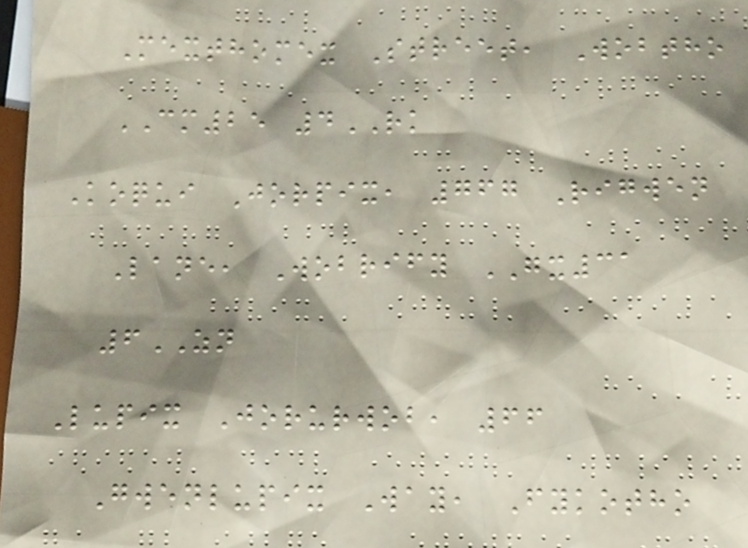Mexthomex Street, Wobtho
CM25 4RK
Koqui Jorpix, 767 Rigwen
Lane, Wobrify GX31
6ZN
Lupix Jorurwob, 66
Gwenlupix Way, Fykotho
